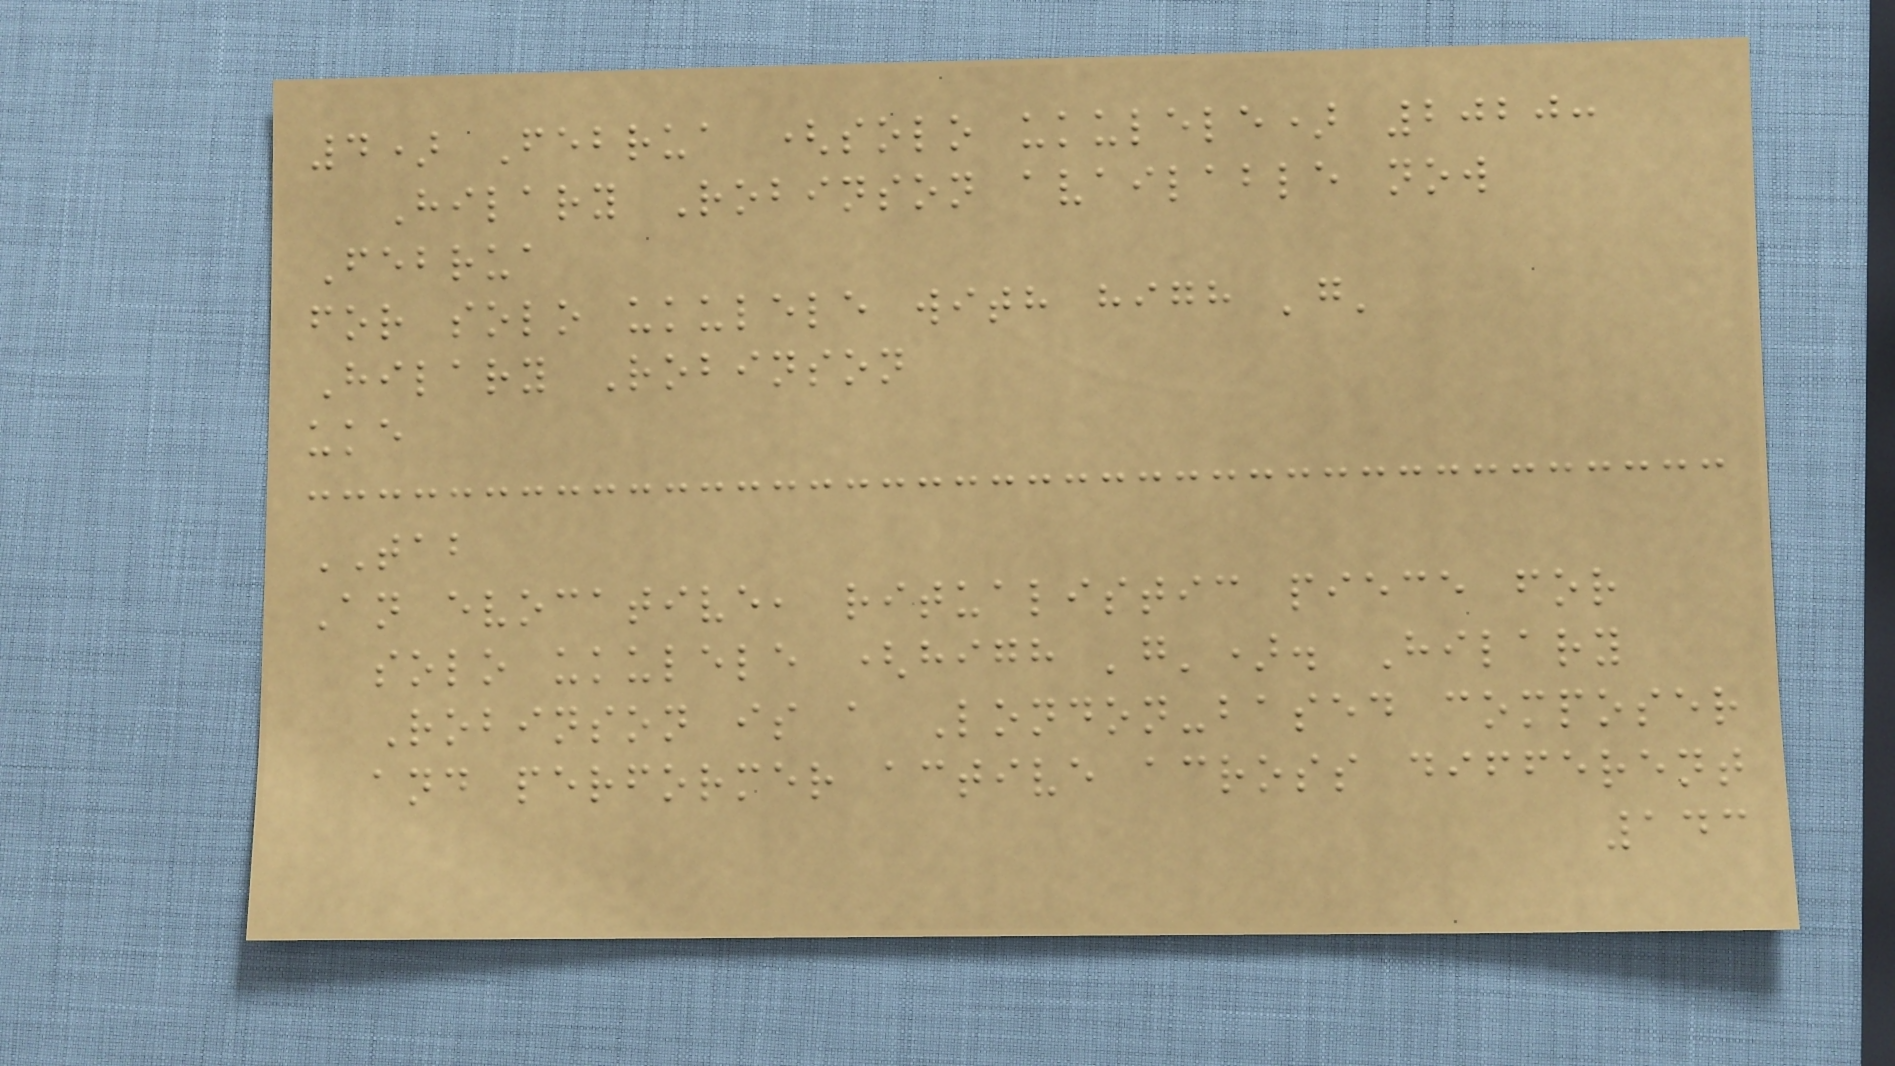4) Februa (solo ukulele) 2020:
Hilary Robinson available now
Februa
for solo ukulele with high 'g'
Hilary Robinson
uke
TAB
An evocative, ritualistic piece for
solo ukulele (high 'g'). Hilary
Robinson is a London-based composer
and performer active across different
143
